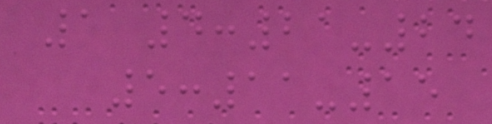1 4:21-24
5:11-15
